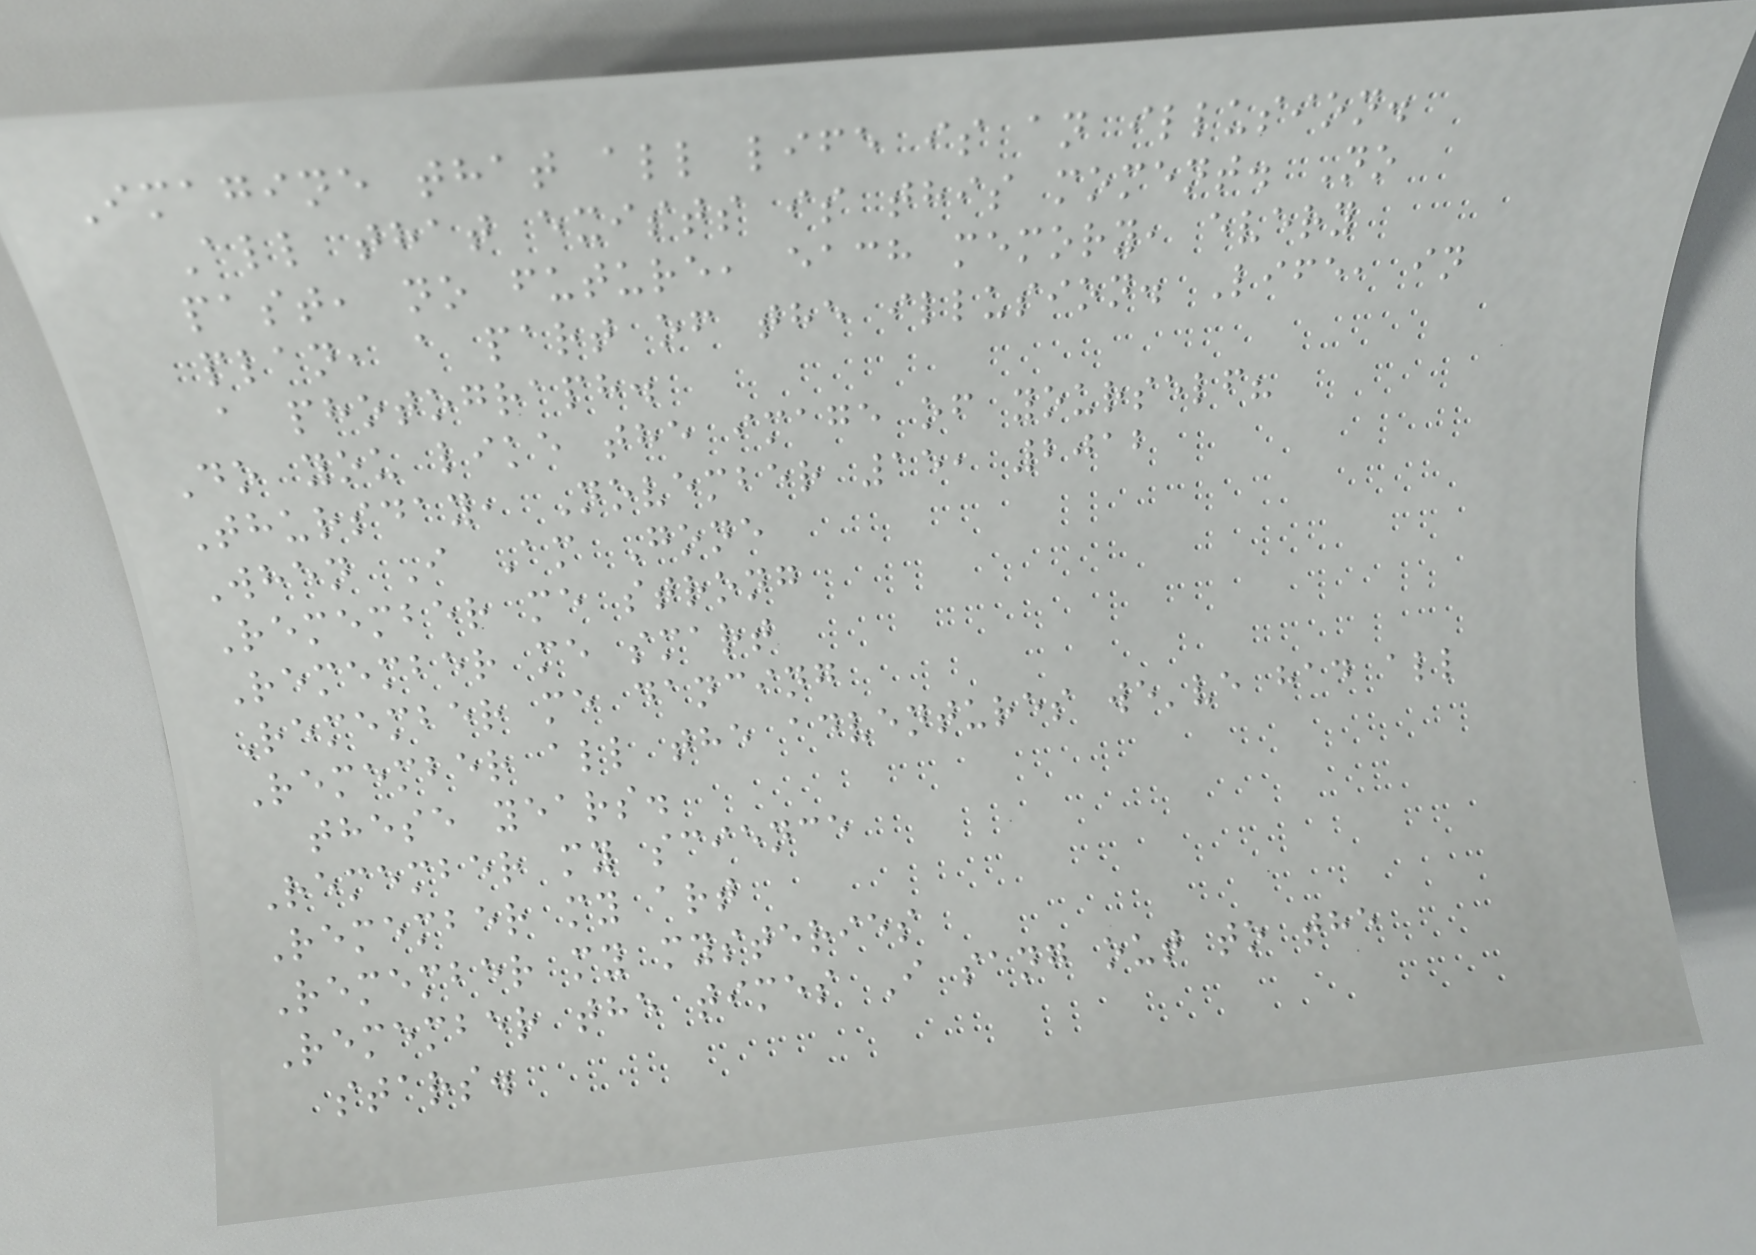Imagine that all life is an illusion.
All that exists is this moment. No
past, no future, each memory, every
plan, a part of the illusion. Life, in
a photograph.
Do you like the image of yourself?
Thursday, November 15, 2012
When I Am Gone
Remember me strong
Remember me smart
Remember me dancing
Remember all the adventures we've had all
these years.
Remember my science
Remember my art
Remember my mysteries
Remember the times I sang out to the
stars.
